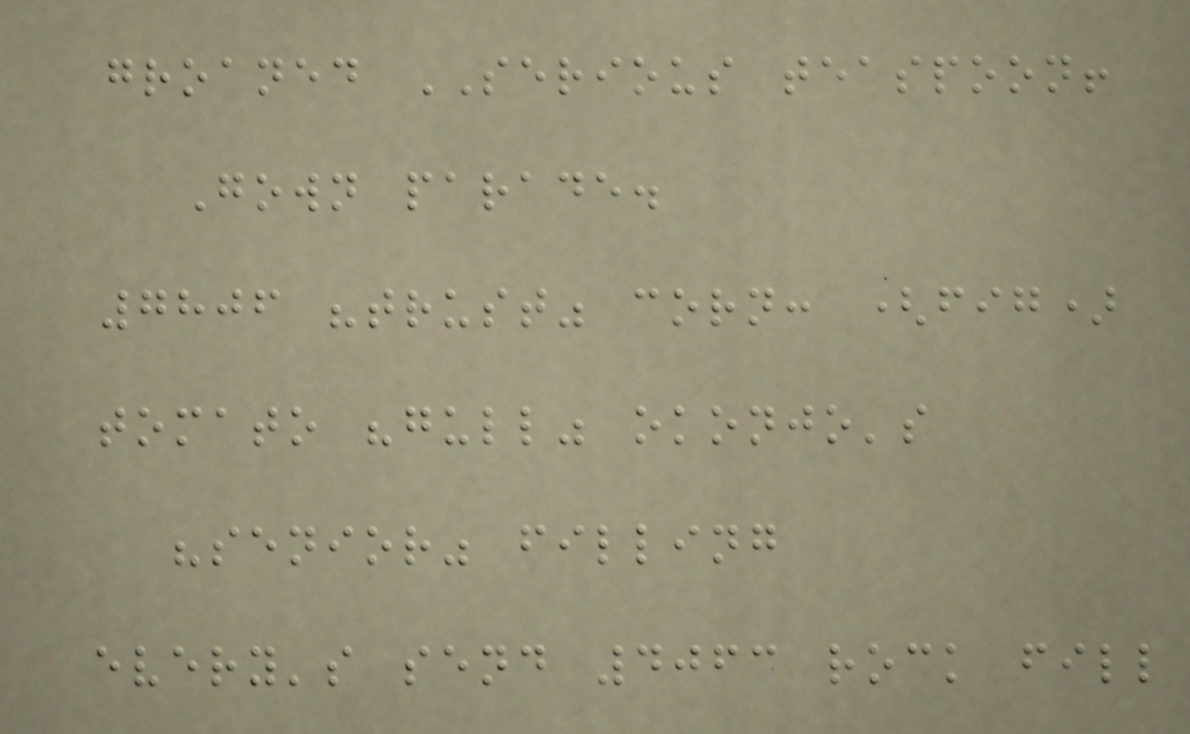groaned SERIOUS teaspoon!
Gown parade.
7806 "trust" corn: (fig)
tomato "gull" okonjo's
"senior" filling
every's send 4063 rock fill
